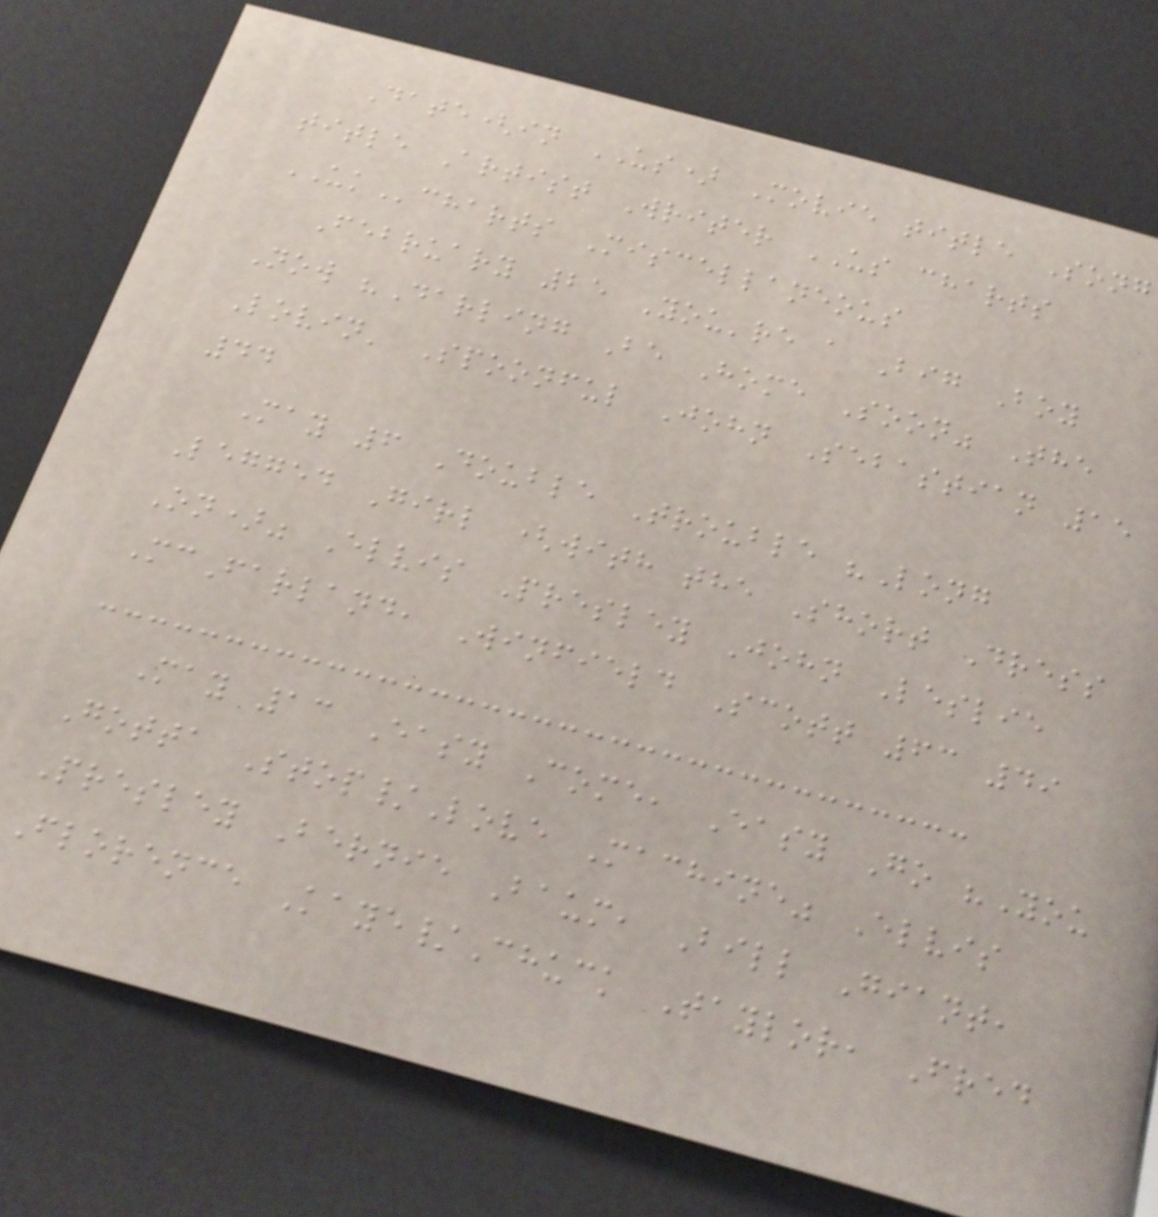Date(in US) Movie title Song
title Artist Writer US charts
UKcharts Miscellaneous
February 25 You're a Big Boy
Now "Darling Be Home Soon" The
Lovin' Spoonful John Sebastian 15
44
May 6 Double Trouble "Long
Legged Girl (with the Short Dress
On)" Elvis Presley John Leslie
McFarland, Winfield Scott 63 49
May 13 Easy Come, Easy Go "You
Gotta Stop/Love Machine" Elvis
Presley Bernie Baum, Bill Giant,
Florence Kaye/Chuck Taylor, Fred
